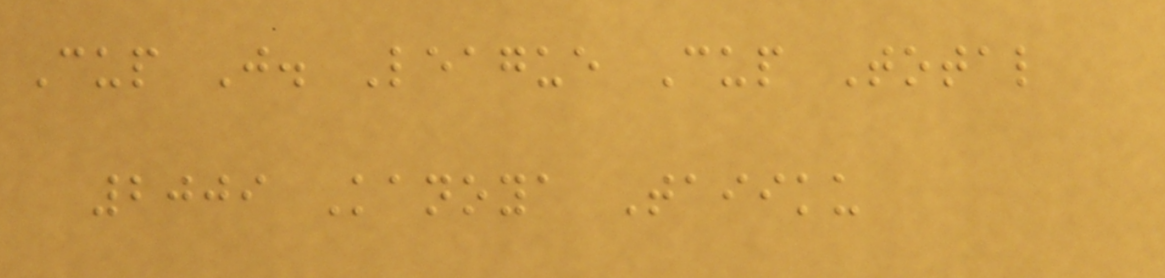Cup J. League Cup Total
2009 Kanoya Taiiku
